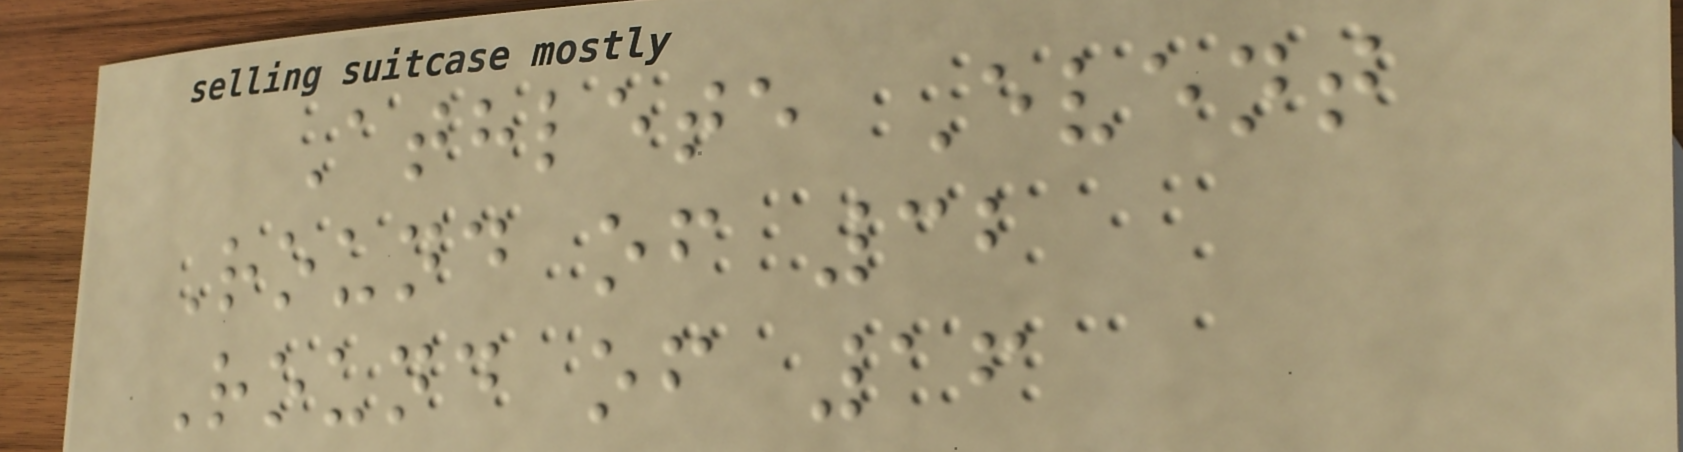Athlete Event
Round of 32
Round of 16
